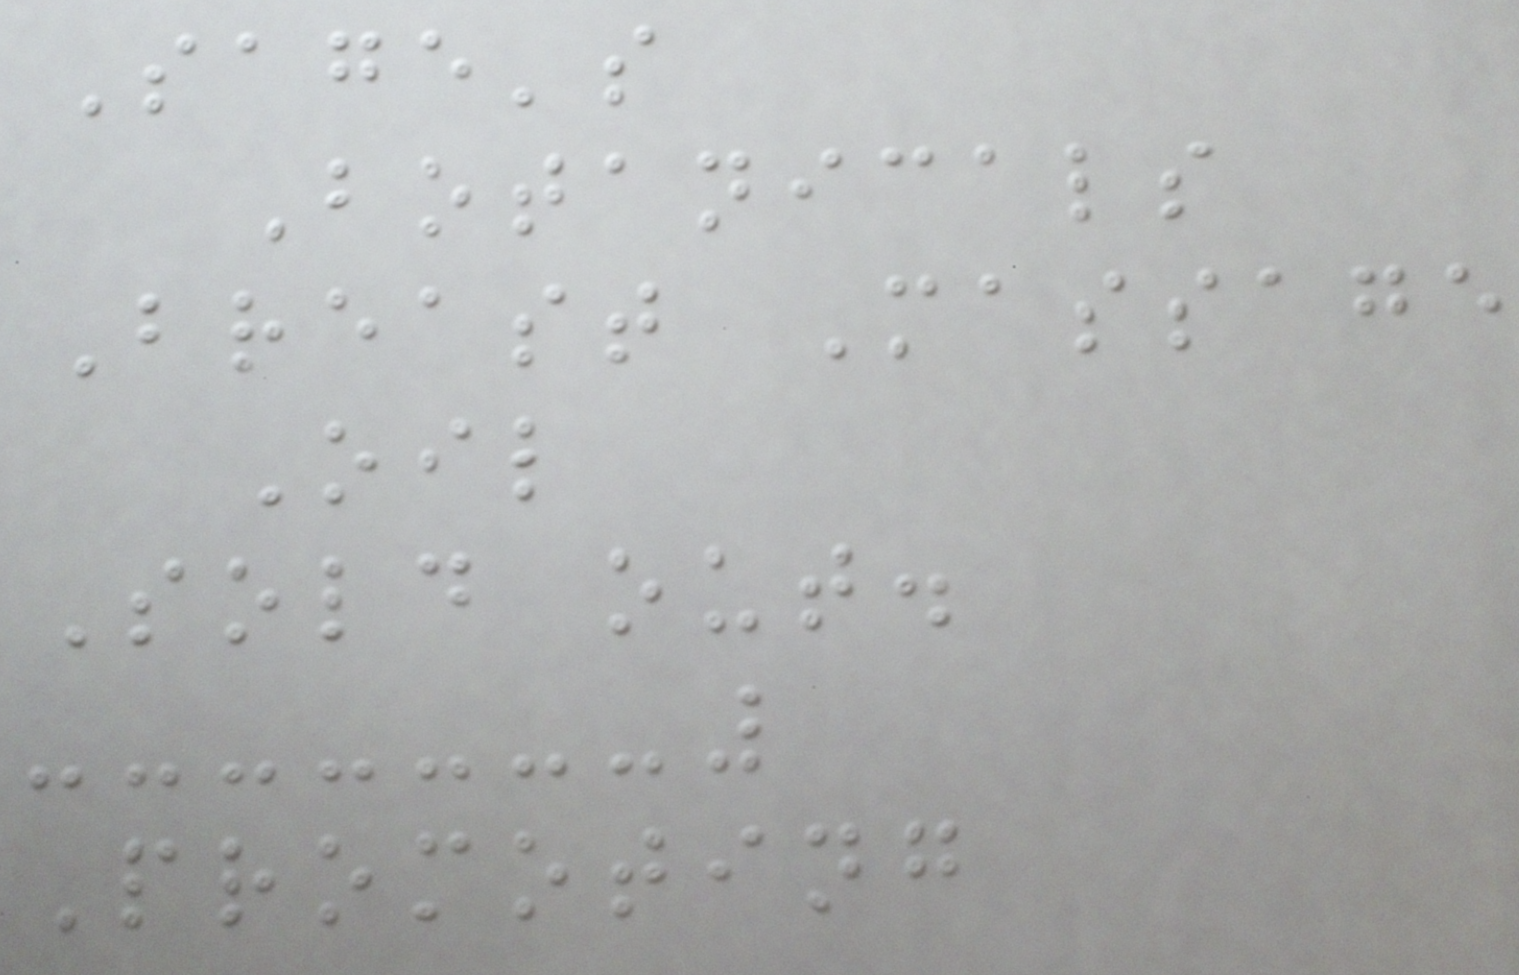Sage's
Botanicals
Breast Massage
Oil
Sold out.
Promoting
